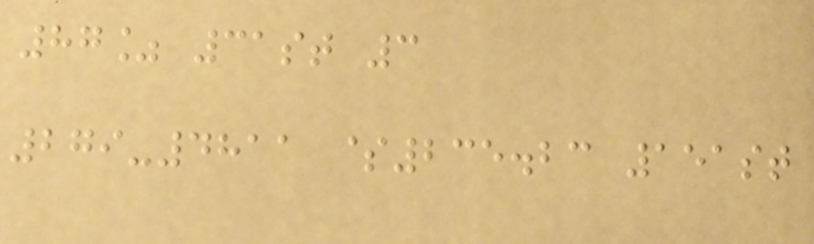87% 31st 3
279-4811 $235.23 151st
